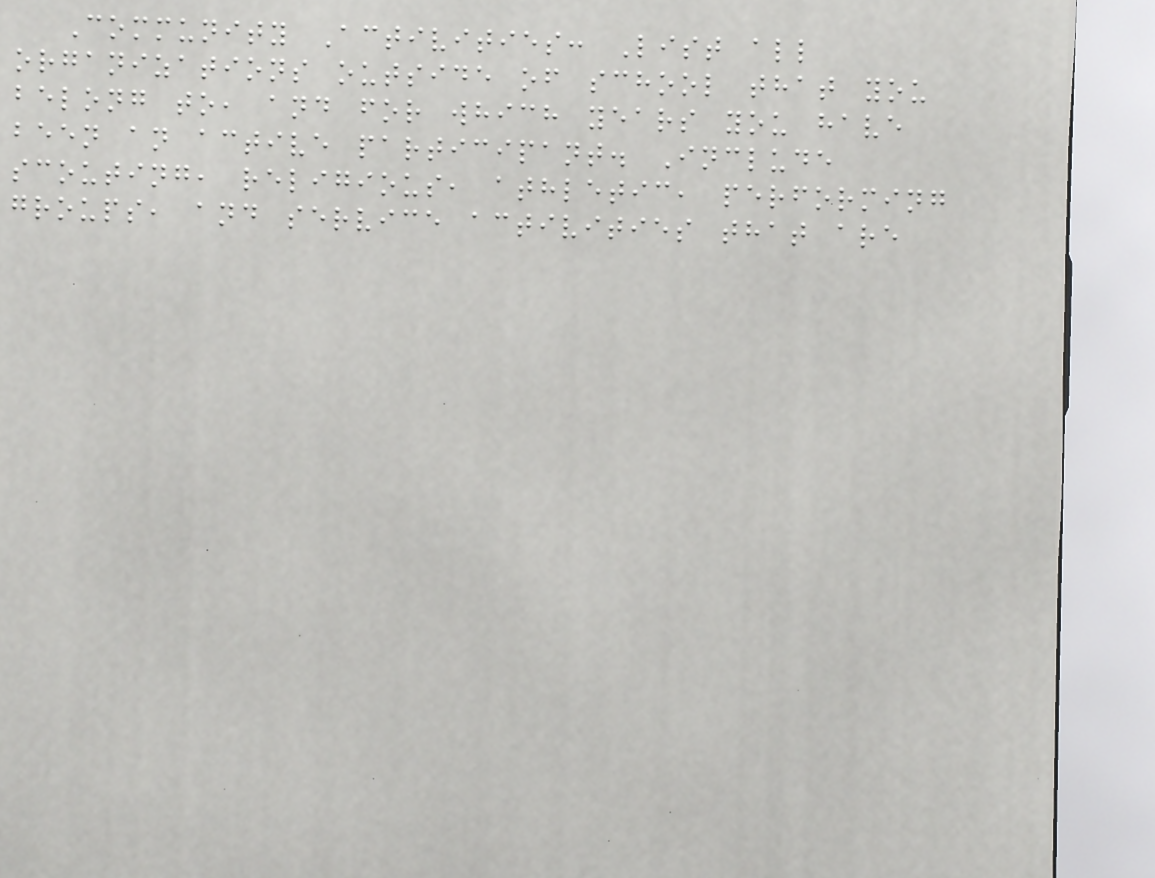Community Activities: List all
organizations outside of school that you
belong to, and for which years you have
been an active participant. Include
scouting, religious, athletic, performing
groups, and service activities that are
